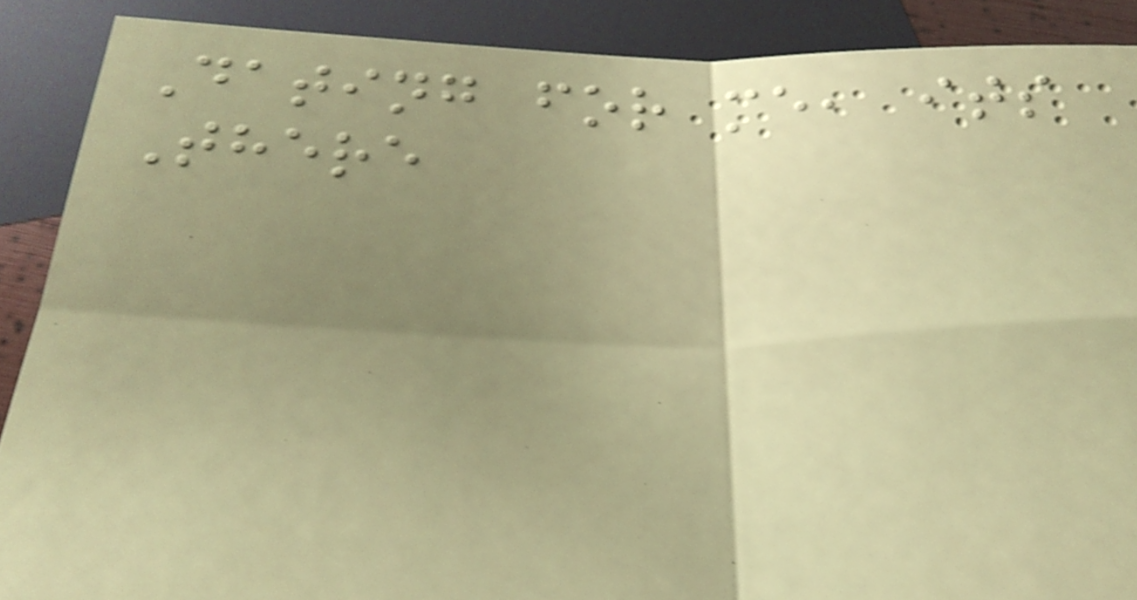Dating for me, its
There
